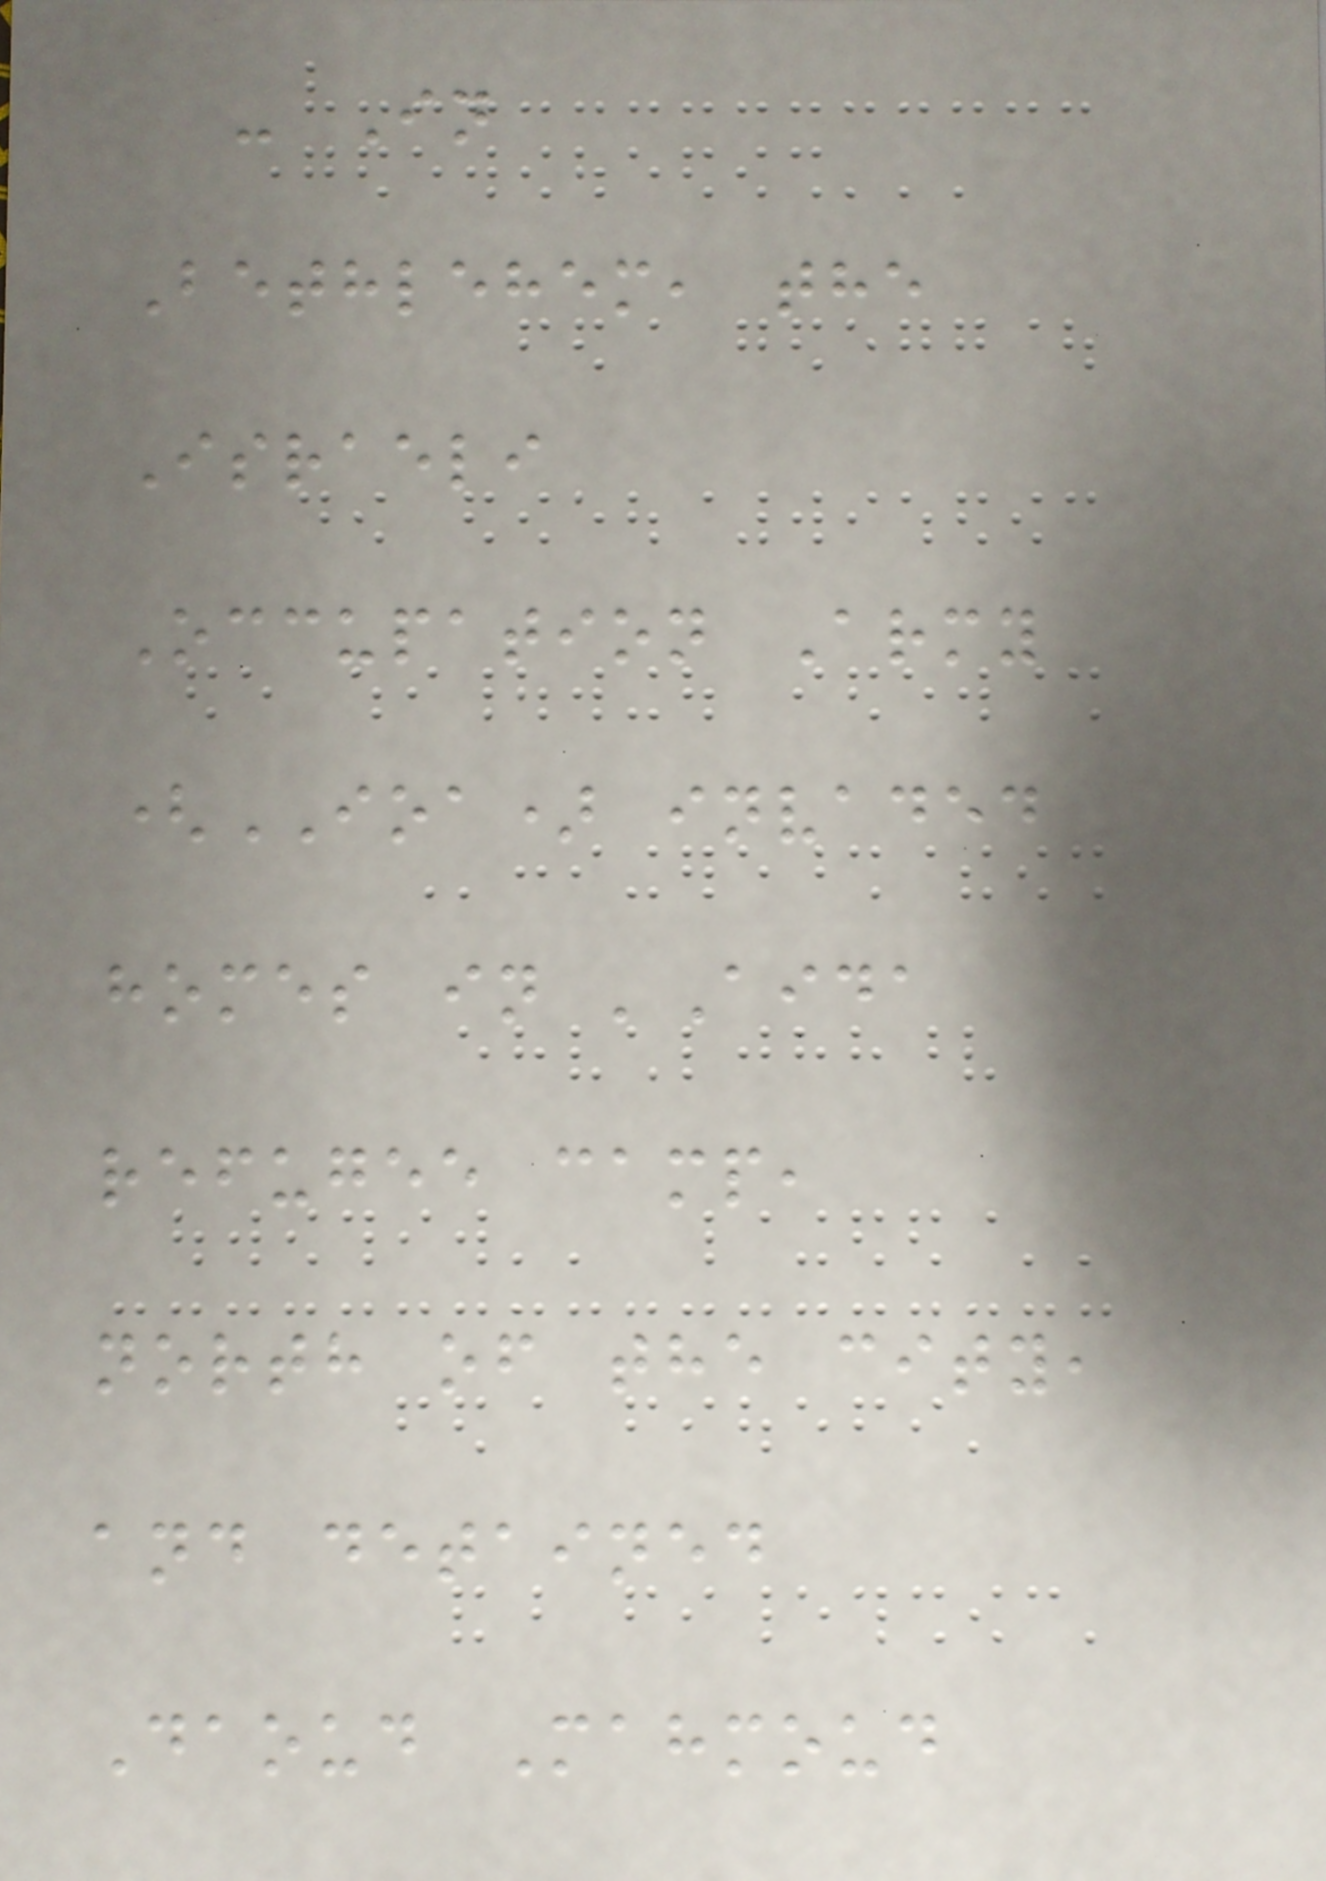- In
Bethlehem, the
Israeli
Occupation Army
(IOA) invaded
homes in 'Aida
refugee camp,
north of the city,
and detained
Daoud Mahmoud
